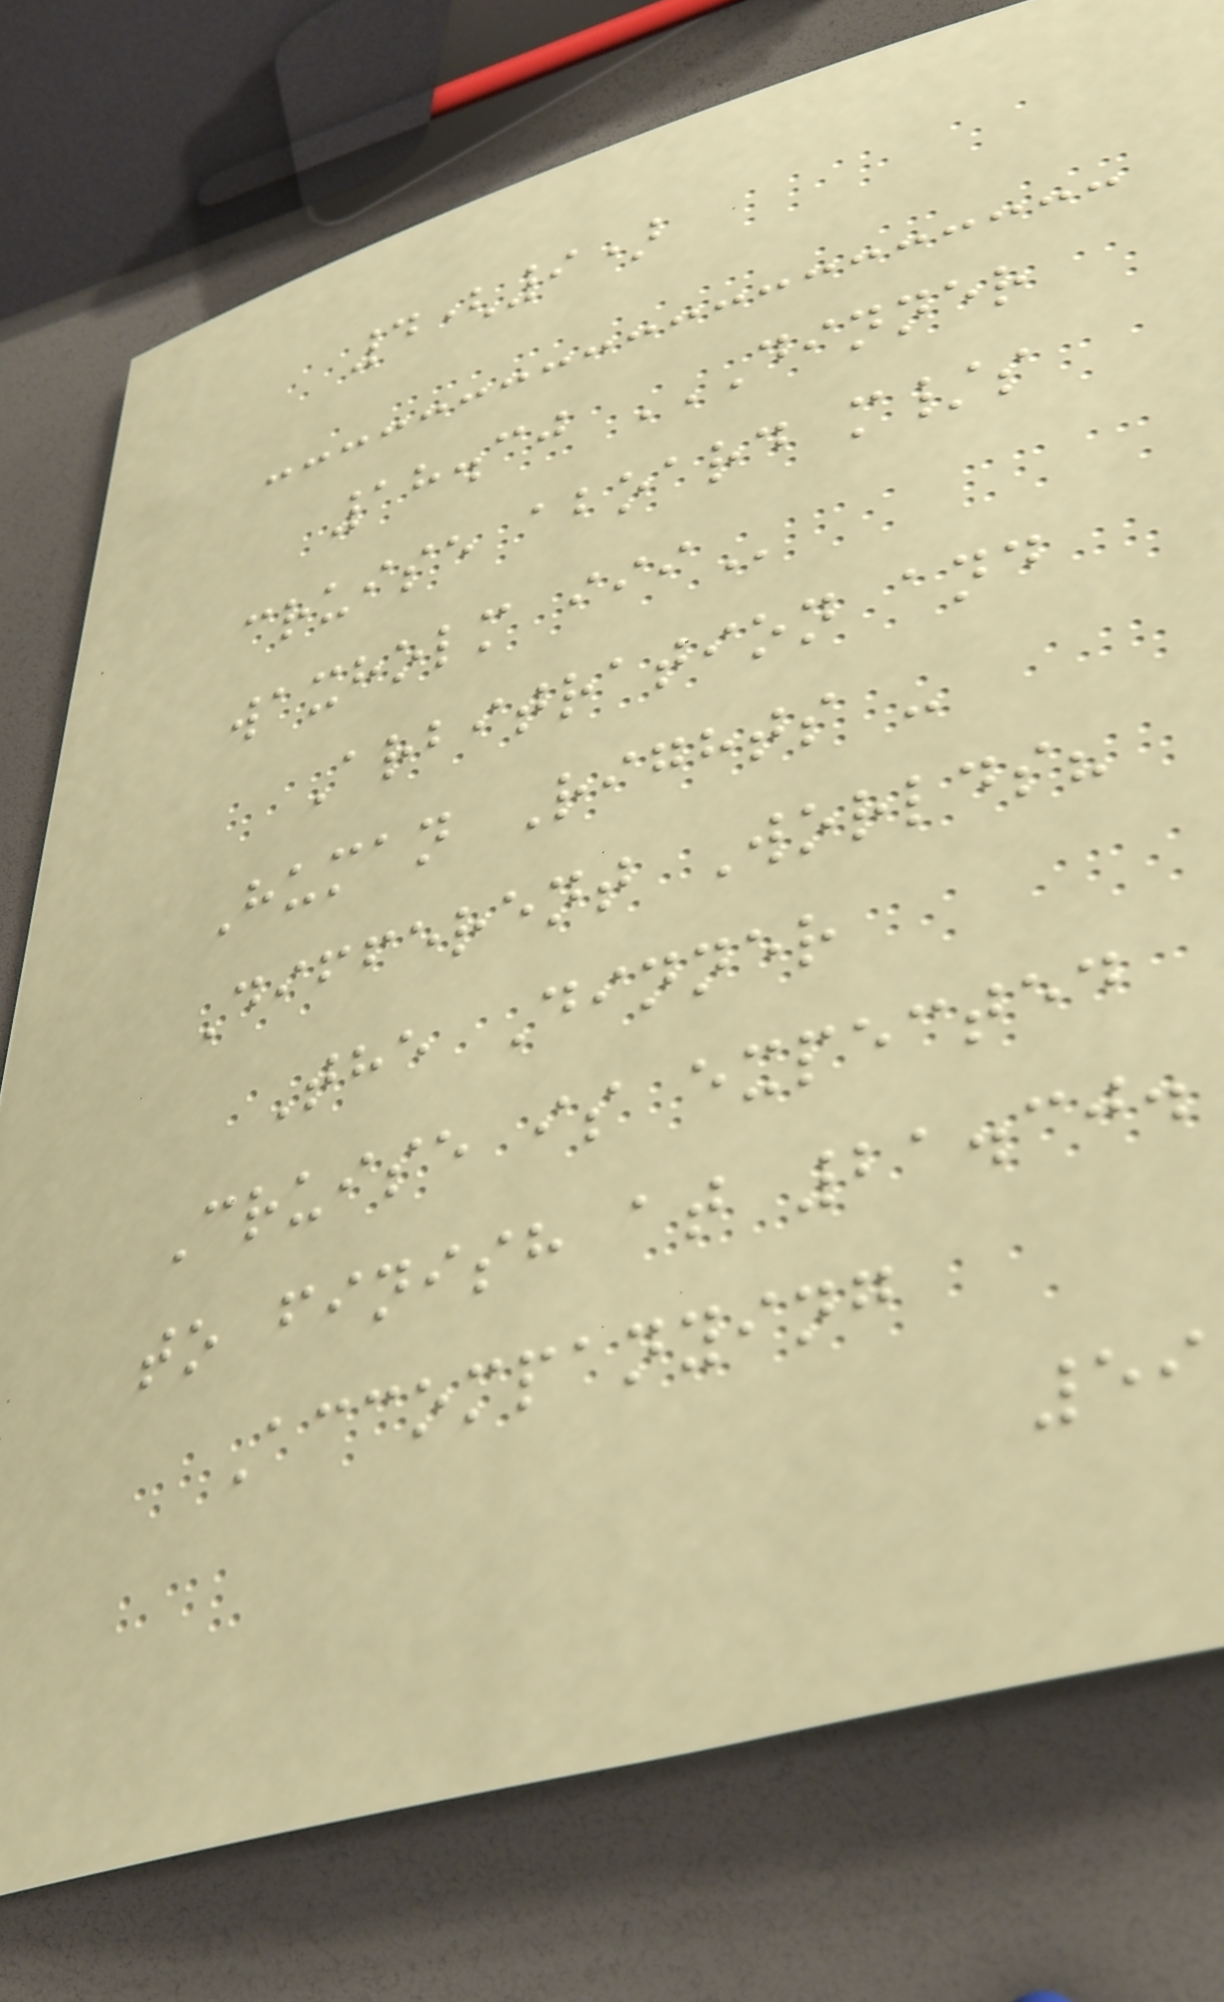4(9)
18.30 DINNER
CRUISE ABOARD M/S
WAXHOLM III
Arbitration and
Human Rights -
Different Worlds?
The Dinner
Cruise is expected
to finish at 21.30.
Accompanying
59
